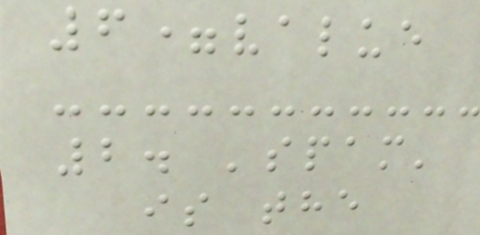6=value
2. 'spam'
is the
